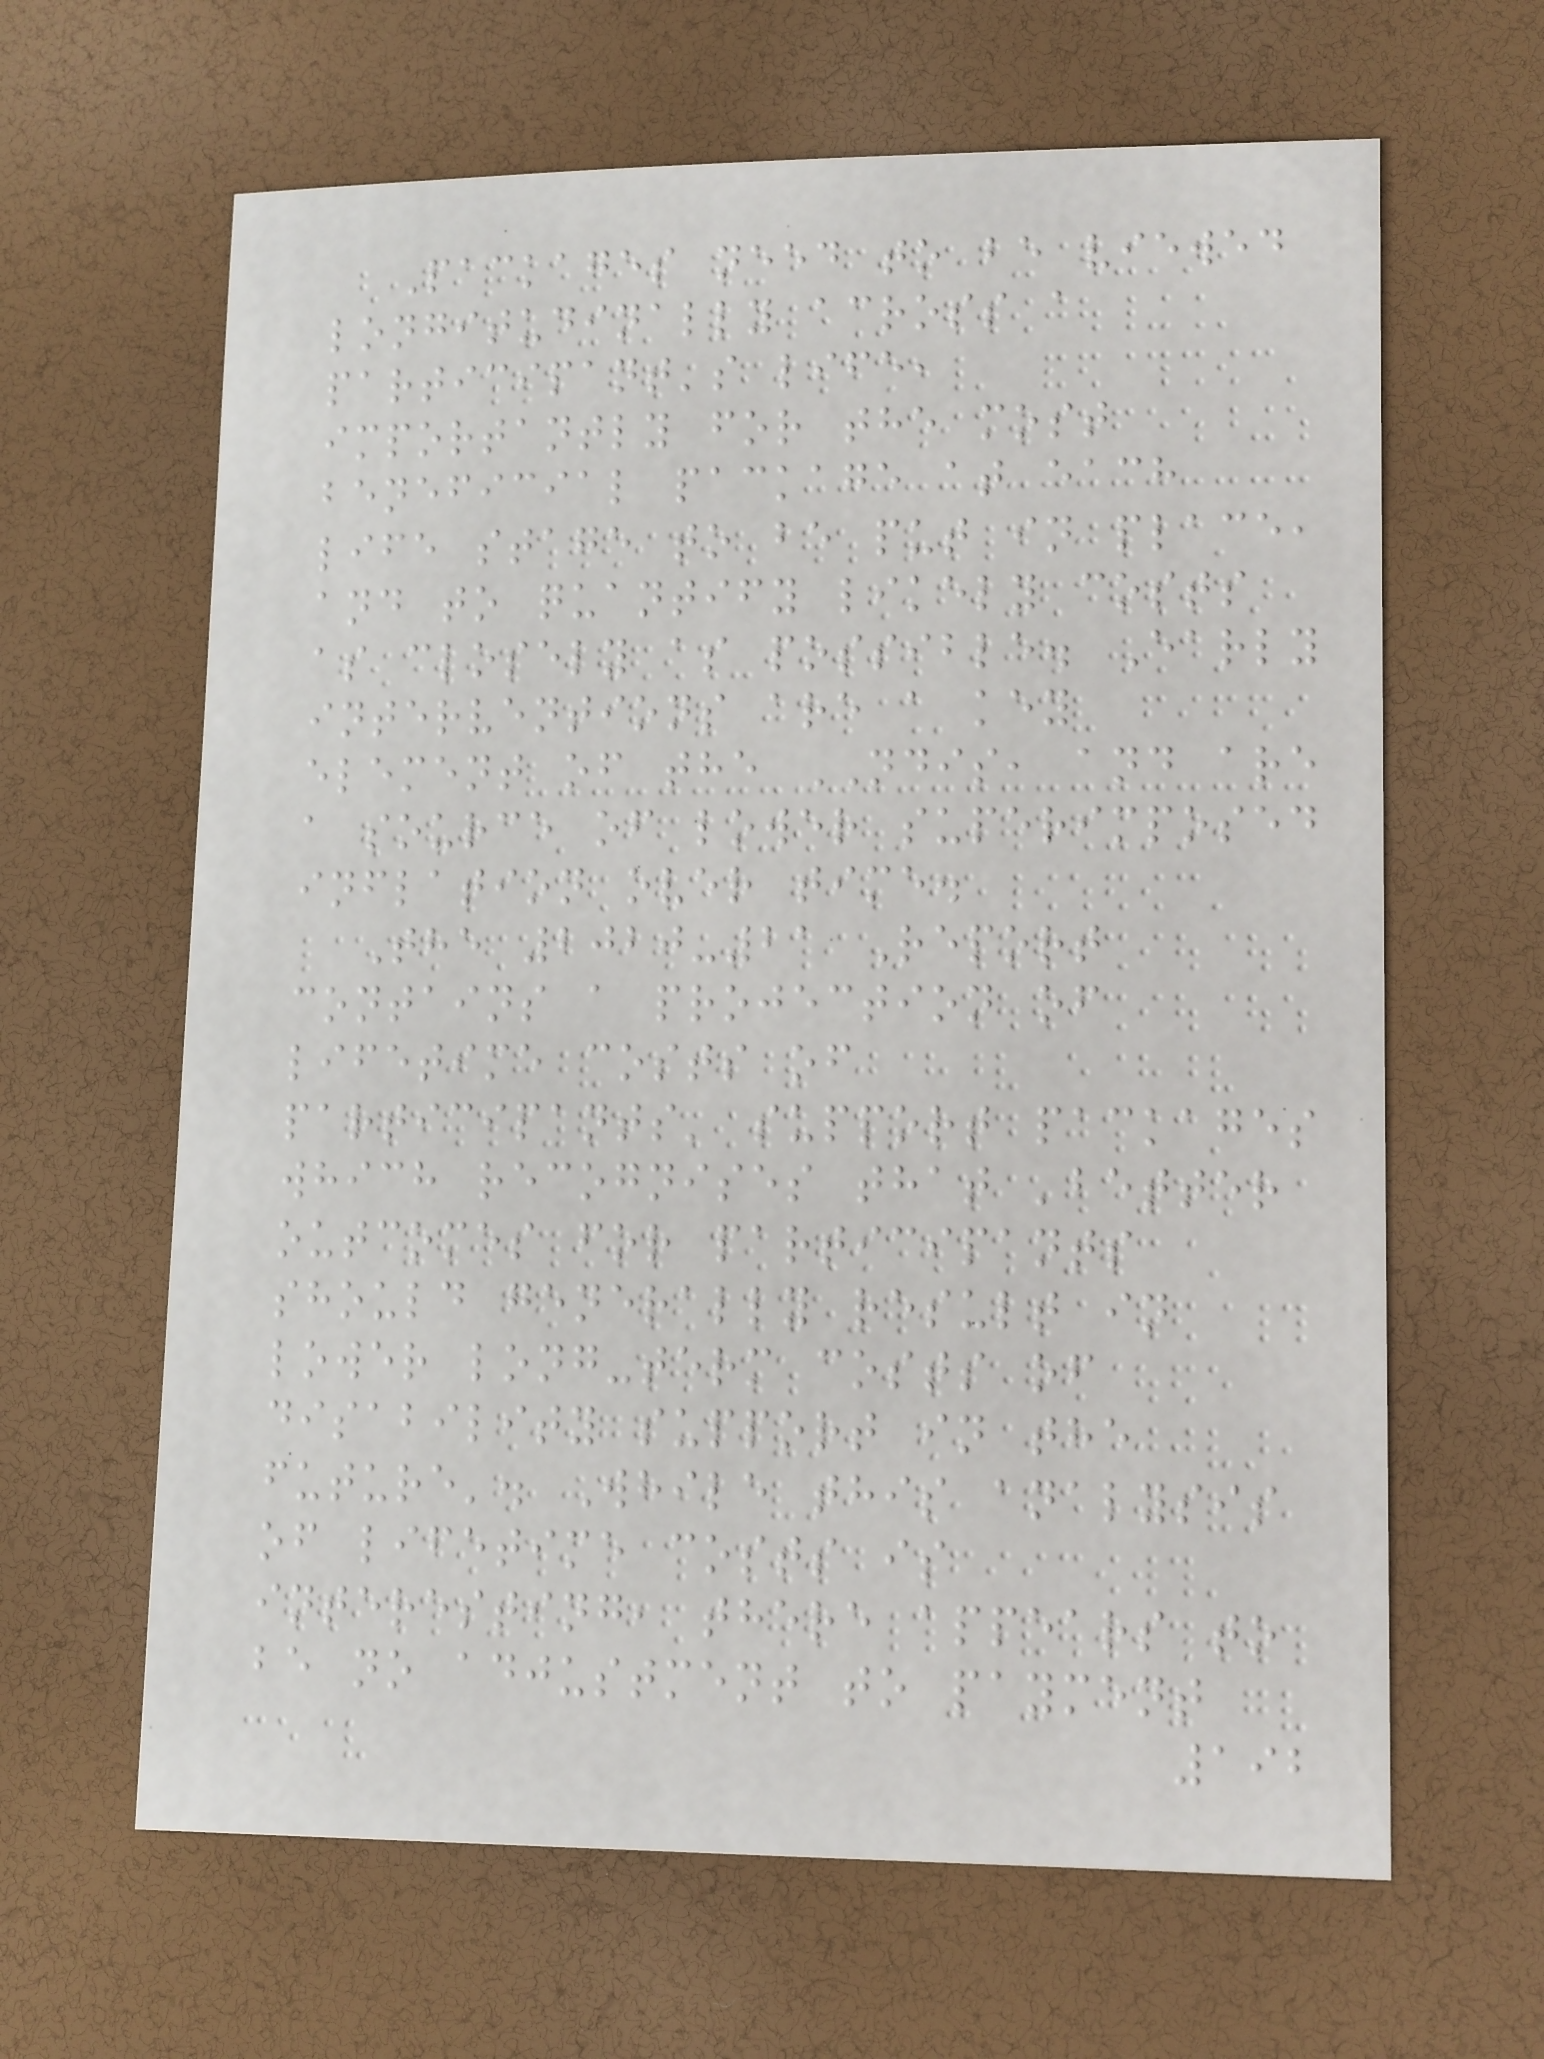Packages need to be viewed
longitudinally across a
participant's life,
importantly for the most
beneficial package at each
life stage to be put in place,
and to quantify likely costs
as closely as possible. Early
interventions are a key
element of the NDIS, and are
a source of lower superimposed
inflation over time.
The 2020-21 Report
contains a projection of
lifetime costs of
participants' support packages
which recognises that 'better
outcomes for participants
should generally result in
lower long-term costs of
disability support in the
future'. While this analysis
of lifetime costs is
interesting, there appears to
be no adjustment to payment
192
